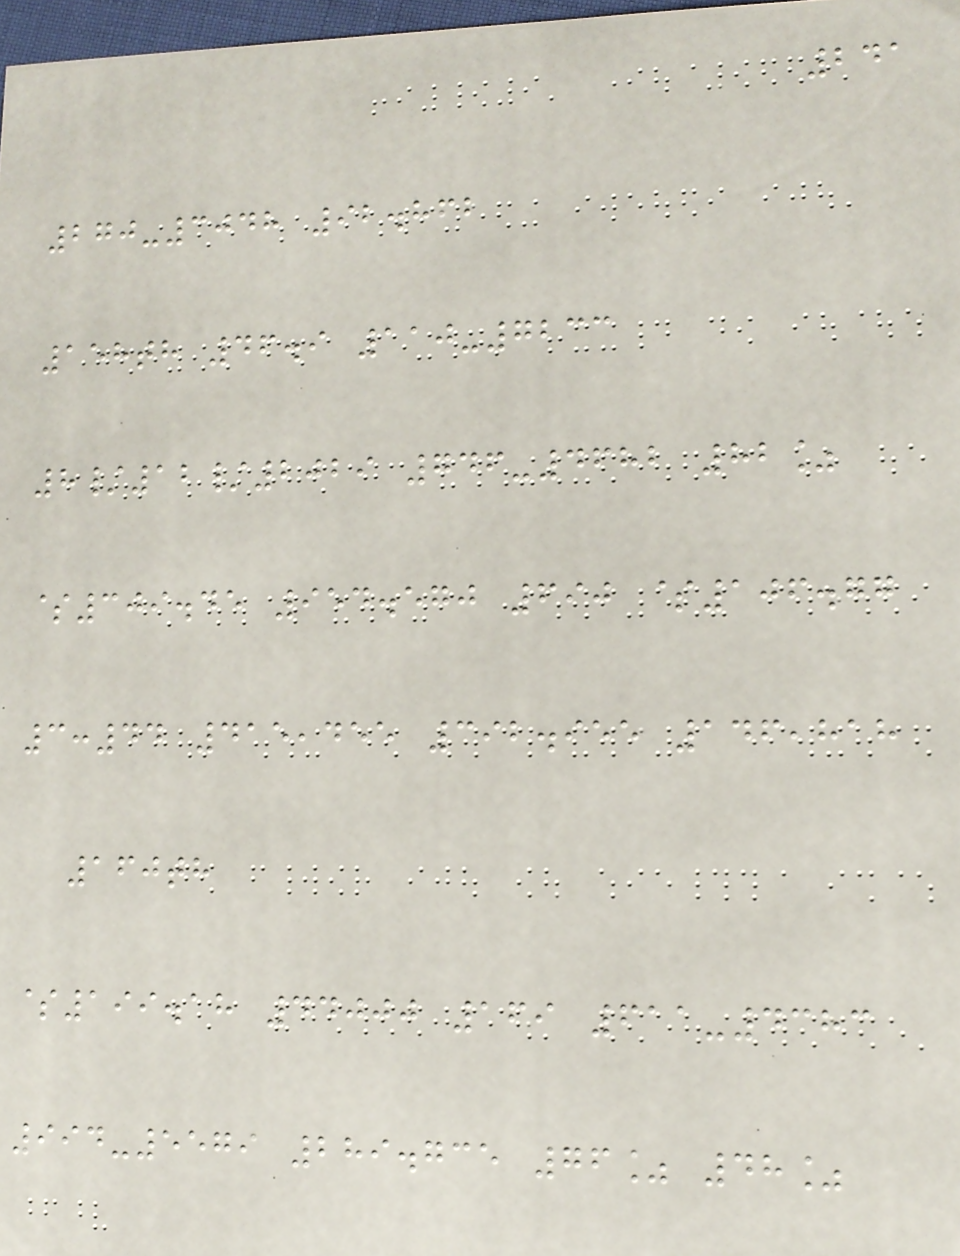241
270-3048 92.862
158th 46.9 110-7233
8/12/2029 746-4682 82%
$309.45 954.570 690 $106.77
3:44 415,455 392.955 146,818
160th
$199.18 44000 169 611-4383
994-5579 289.735 76% 48%
